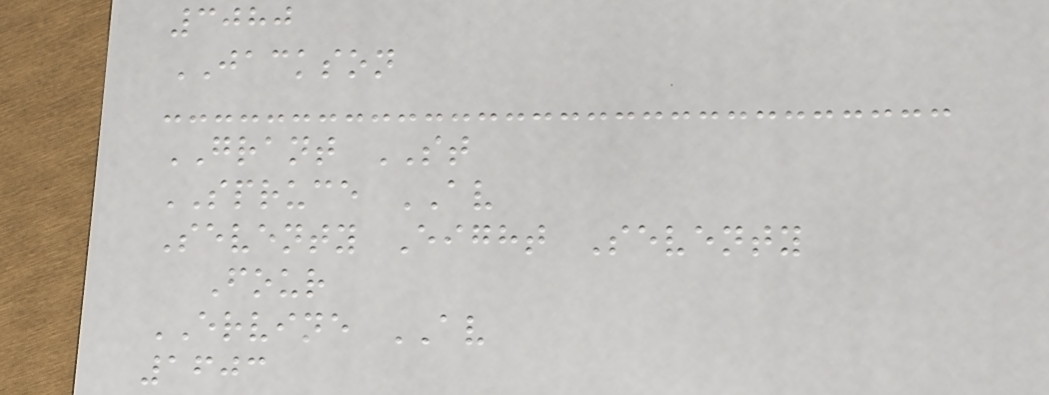3080
JACKSON
GRANT ST
SPRUCE AV
Seventy Eight Seventy
Four
ERVINE AV
1603
